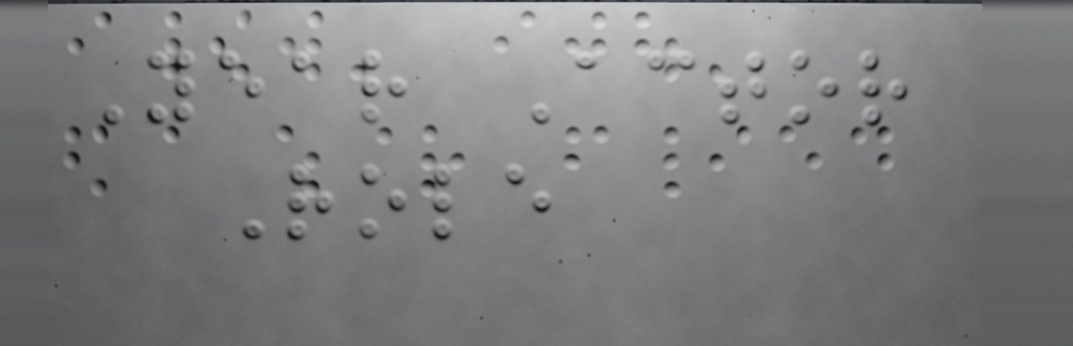Year Actor
Role
